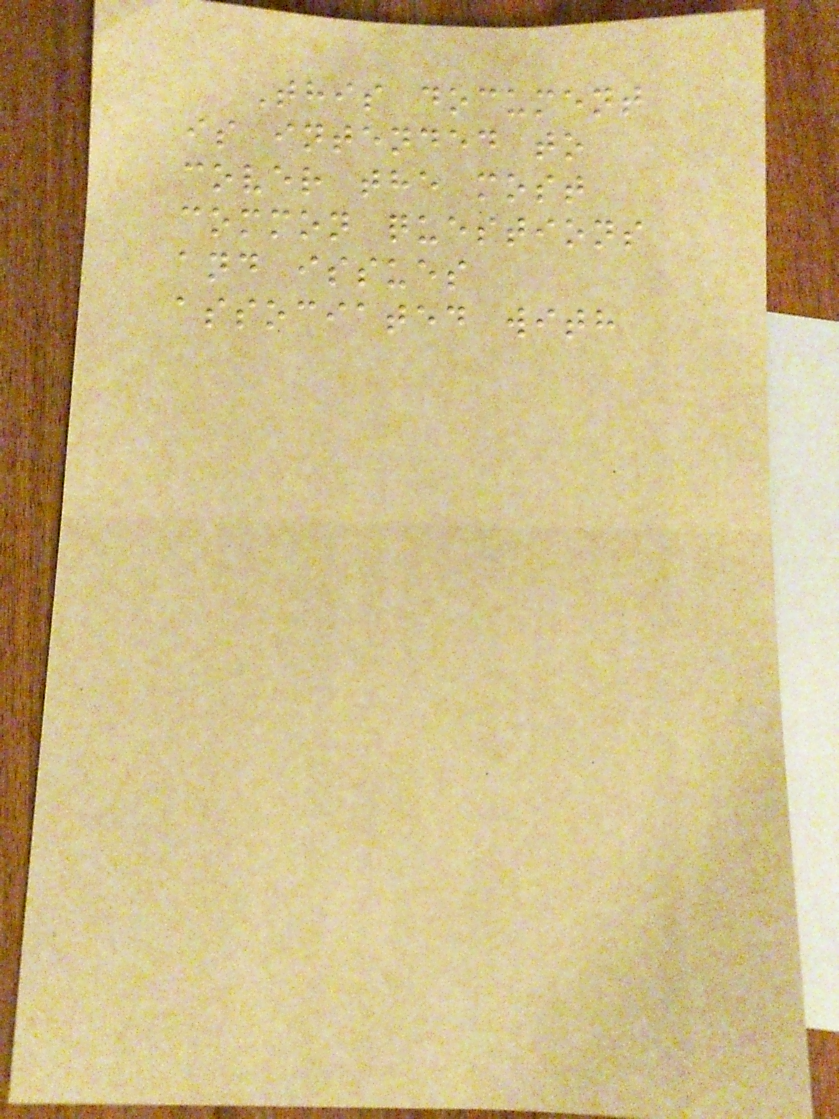This document
is intended to
cover the most
common questions
and issues
associated with
